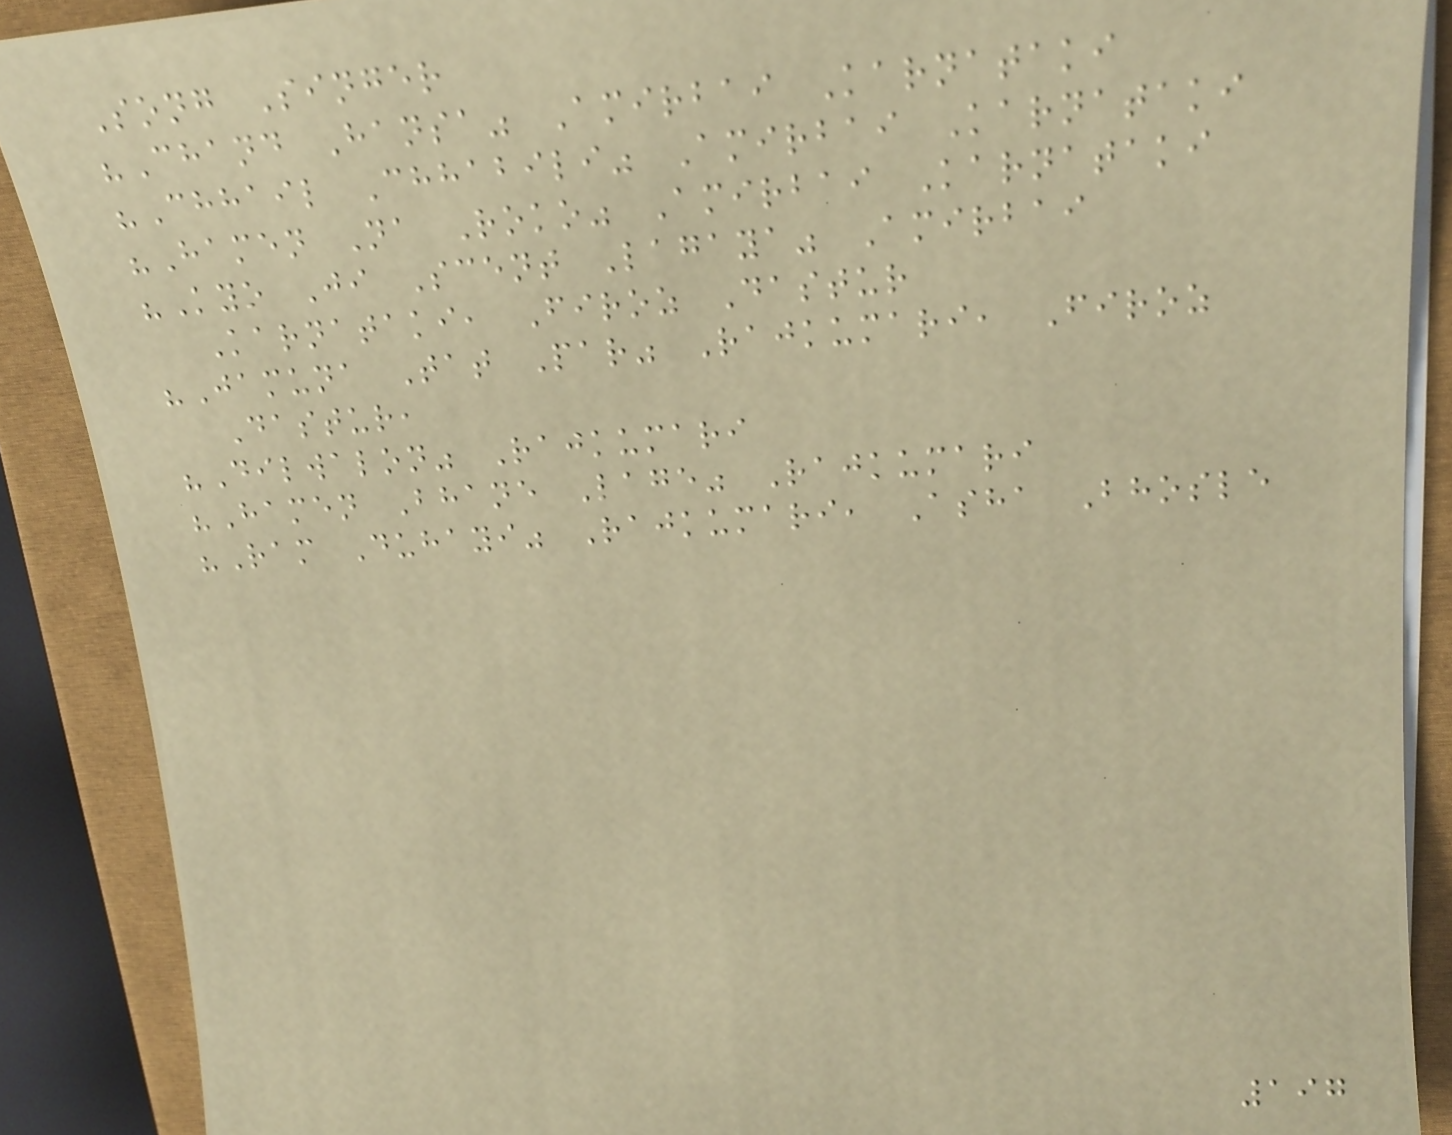Song Singer
"Chand Hansa" Amirbai Karnataki
"Chhail Chhabili" Amirbai Karnataki
"Hamen Na Roko" Amirbai Karnataki
"Kyo Ji Scent Lagaya" Amirbai
Karnataki, Firoz Dastur
"Jamuna Tat Par" Rajkumari, Firoz
Dastur,
"Dilwalon" Rajkumari
"Hamen Bhane Lage" Rajkumari
"Ram Duhayi" Rajkumari, Asha Bhosle
197
